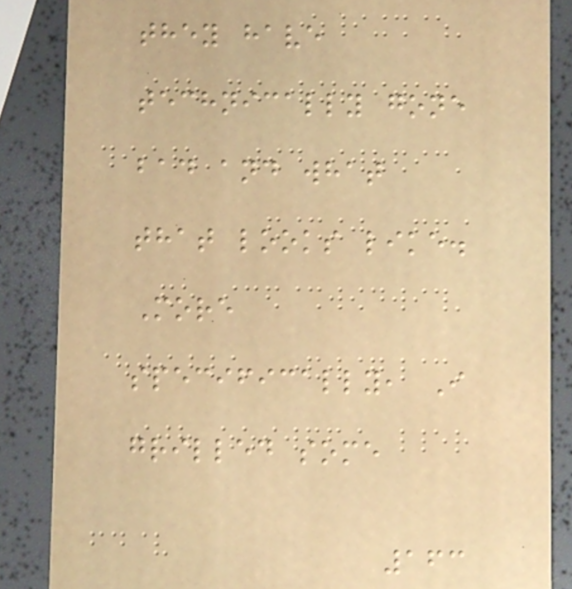they have
technically gone
bad and what
that looks like.
More
specifically, I
grilled some
163
